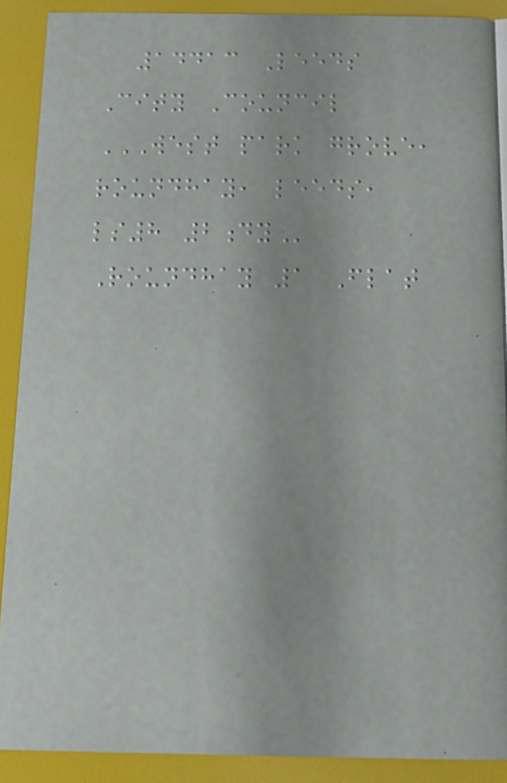14413 Leeds
City Council
WEST PARK GROVE,
ROUNDHAY, LEEDS,
LS8 2DY
Roundhay 1 Flat
